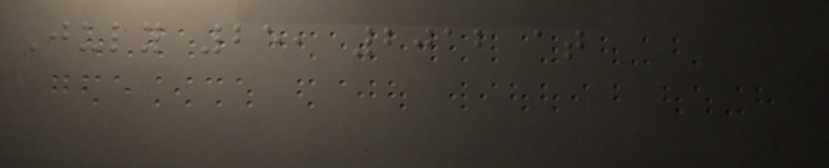July 25, 2012 at
